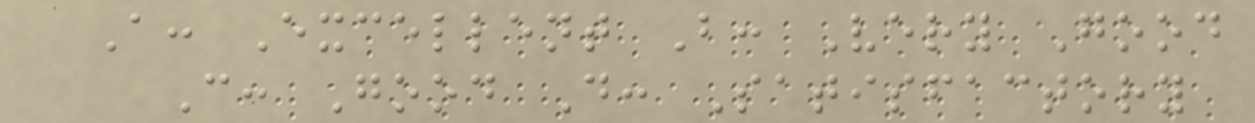A: Excellent B: Very Good
C: Good D: Satisfactory
